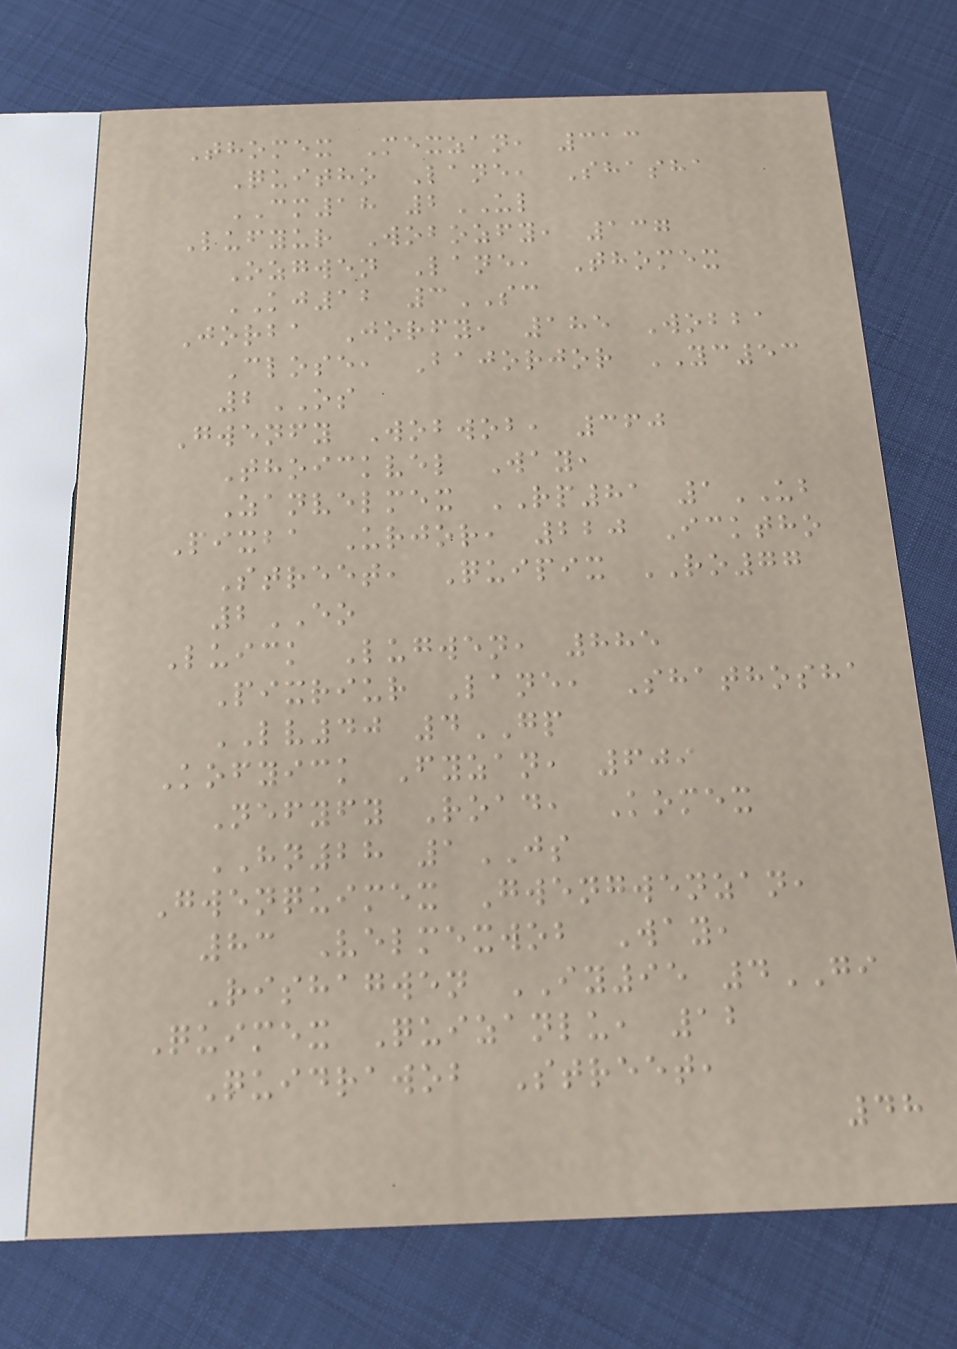Thomex Mexzan, 313
Quitho Lane, Shasha
CM18 2UL
Lufyur Wobozfy, 137
Ozgwen Lane, Thomex
KJ12 3SC
Jorba Jorfy, 185 Wobba
Close, Bajorjor YC53
2OS
Gwenfy Wobwob, 360
Thoickvel Way,
Zanvelmex RP81 1UB
Pixba Urjor, 220 Icktho
Street, Quipix RO77
2EO
Luick Lugwen, 885
Pixriur Lane, Shathosha
LV40 4GP
Kofyick Fyzan, 609
Nefyfy Road, Komex
HN28 1JS
Gwenquimex Gwengwenzan,
83 Velmexwob Way,
Rishagwen IY95 4GI
Quimex Quizanlu, 12
Quidrawob Street,
48
